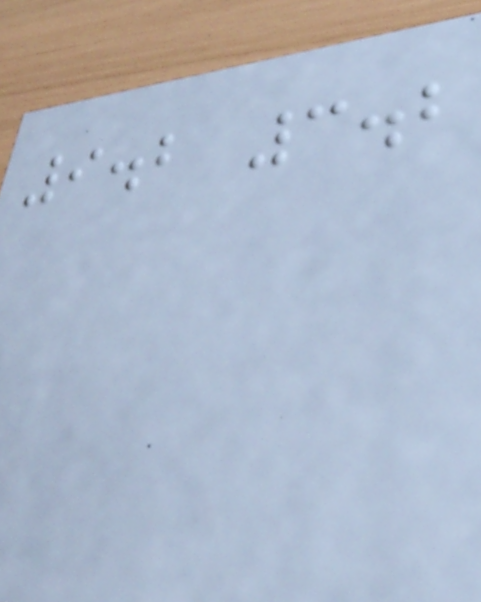9.2 3.2
